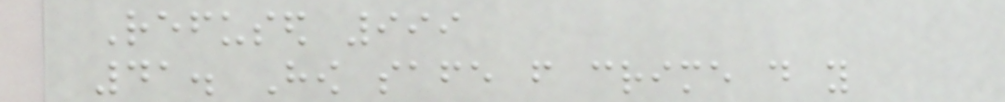Refused 999
41. How safe from crime do you
